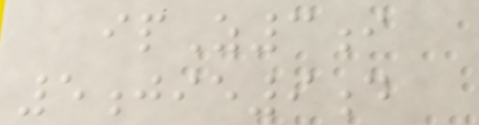ipZ3i
5jie9d
